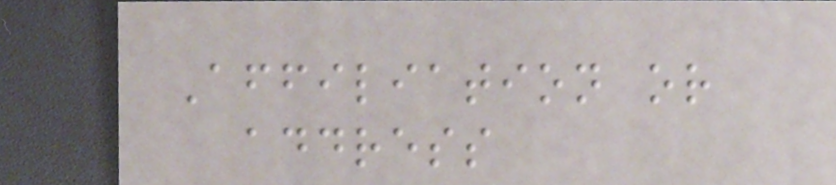Affiliation or
address
